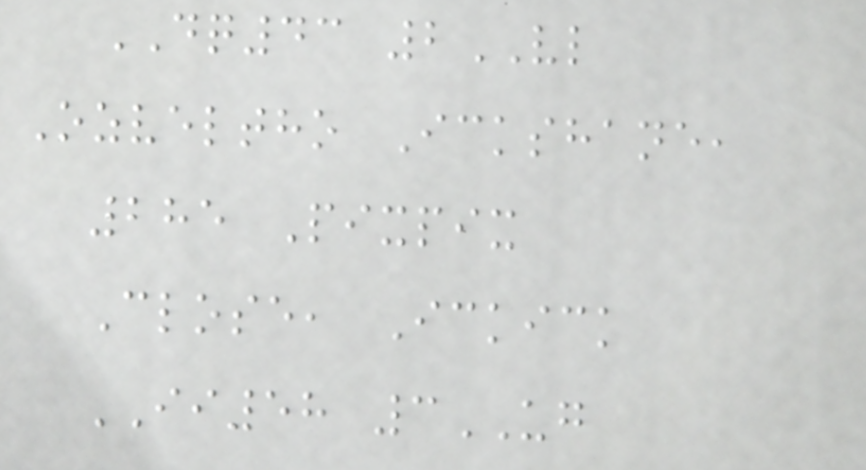DQ43 2VL
Ozveltho Ickshane,
285 Pixpix
Close, Ickick
II58 3UG
